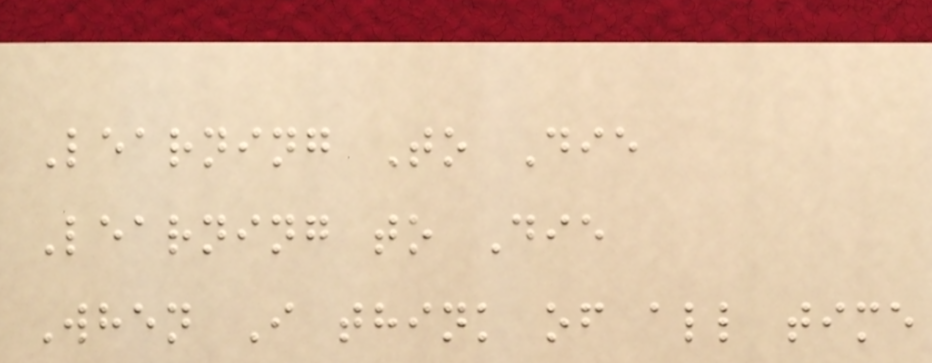Learning To Die
Learning to Die
When I think of all time
